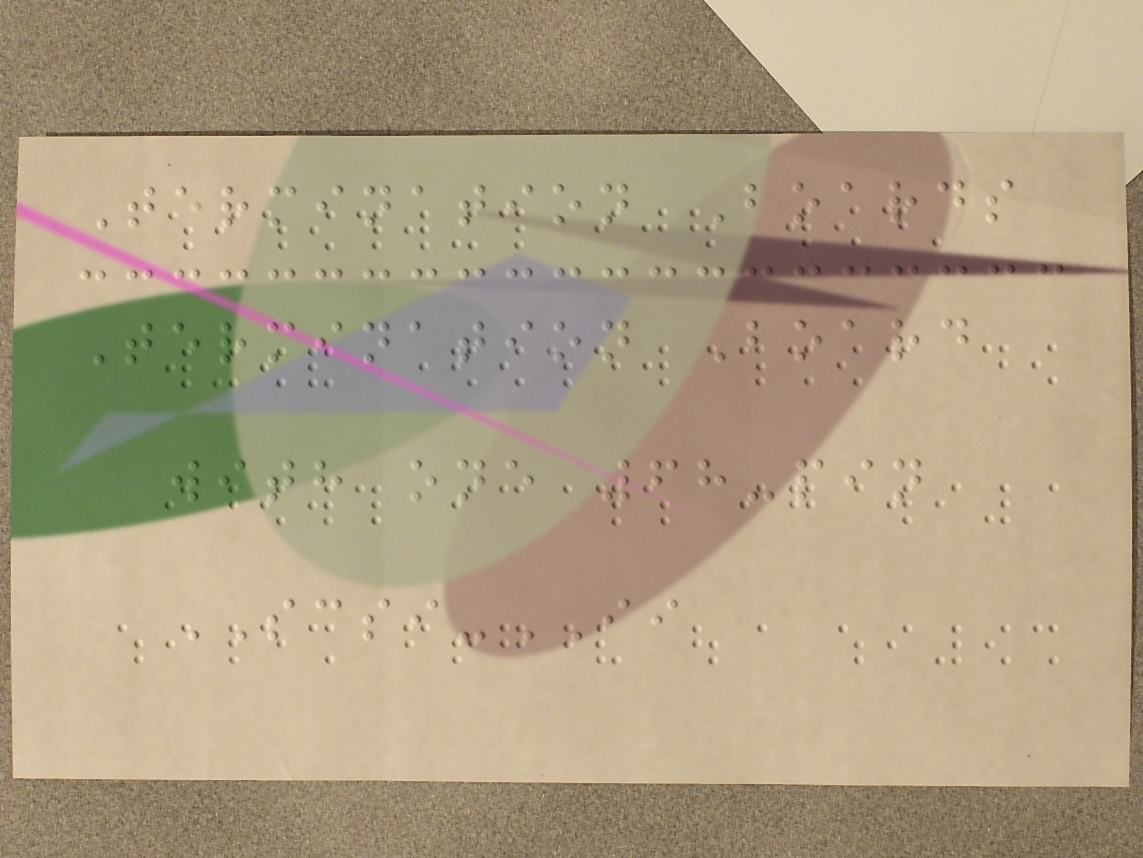Termination Boards
Termination Board
with one 68-pin
SCSI-II
